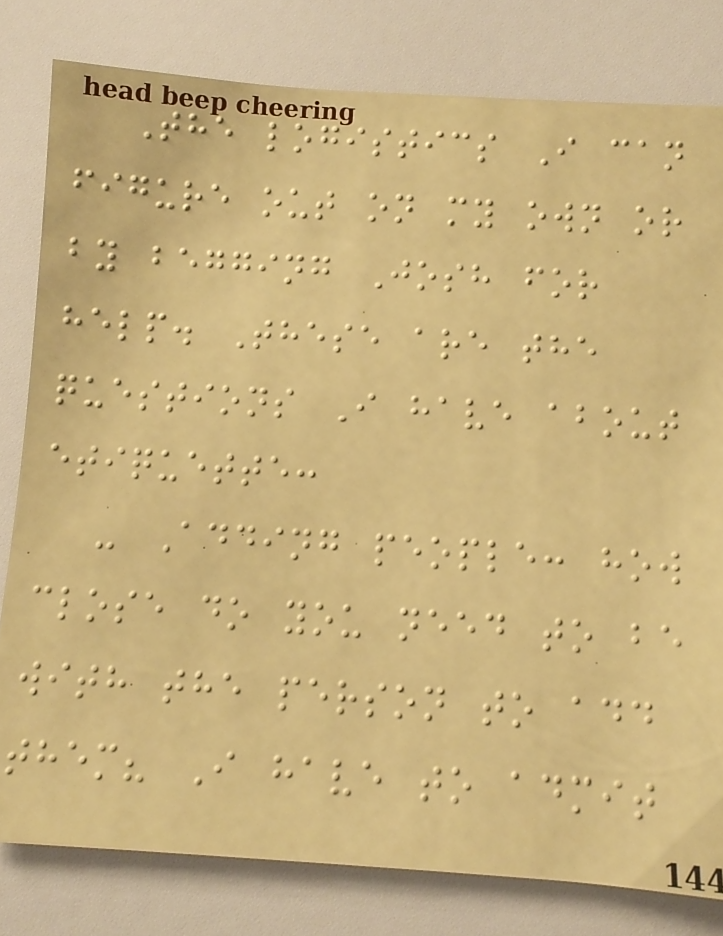The logistics I can
figure out on my own or
by begging Josh for
help. These are the
questions I have about
etiquette:
- Adding people: how
close do you need to be
with the person to add
them? I have to admit
